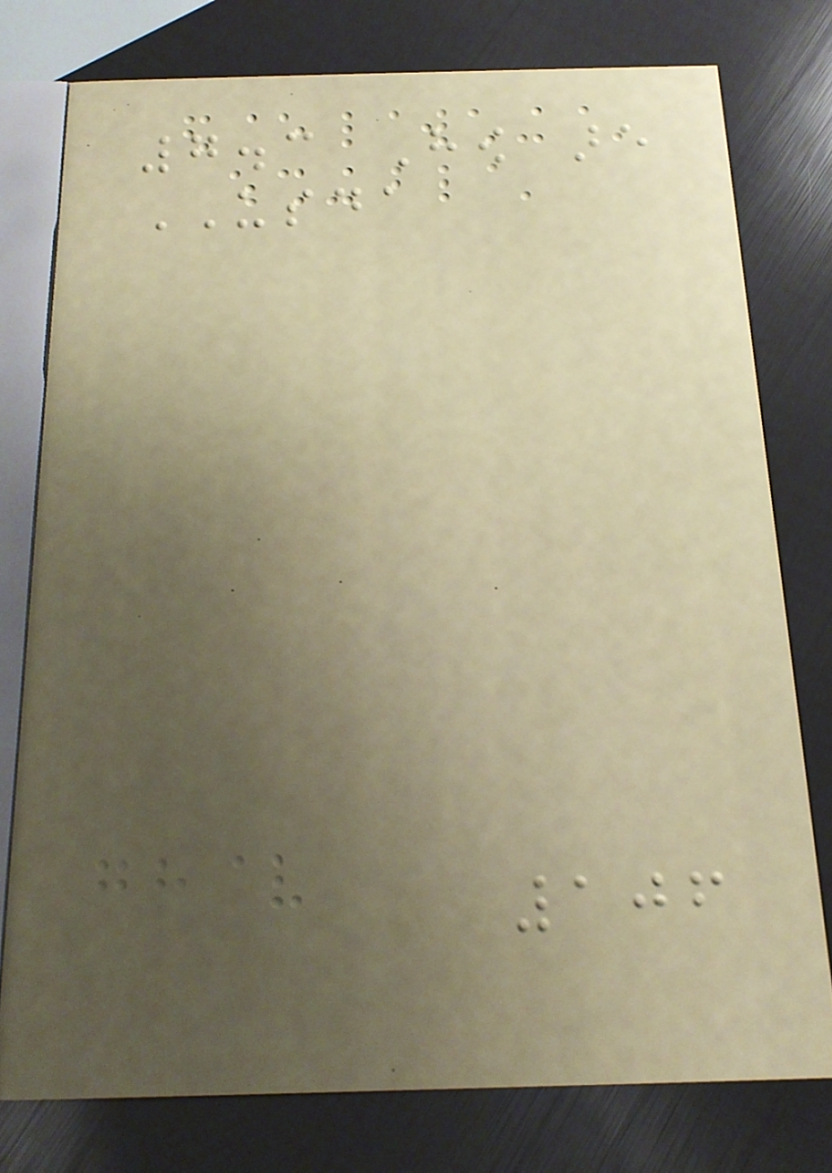7.3 How are
USDA
106
